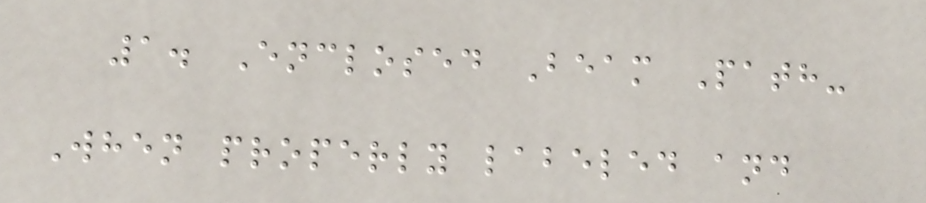1. Enclosed Beam Path-
When properly labeled and
